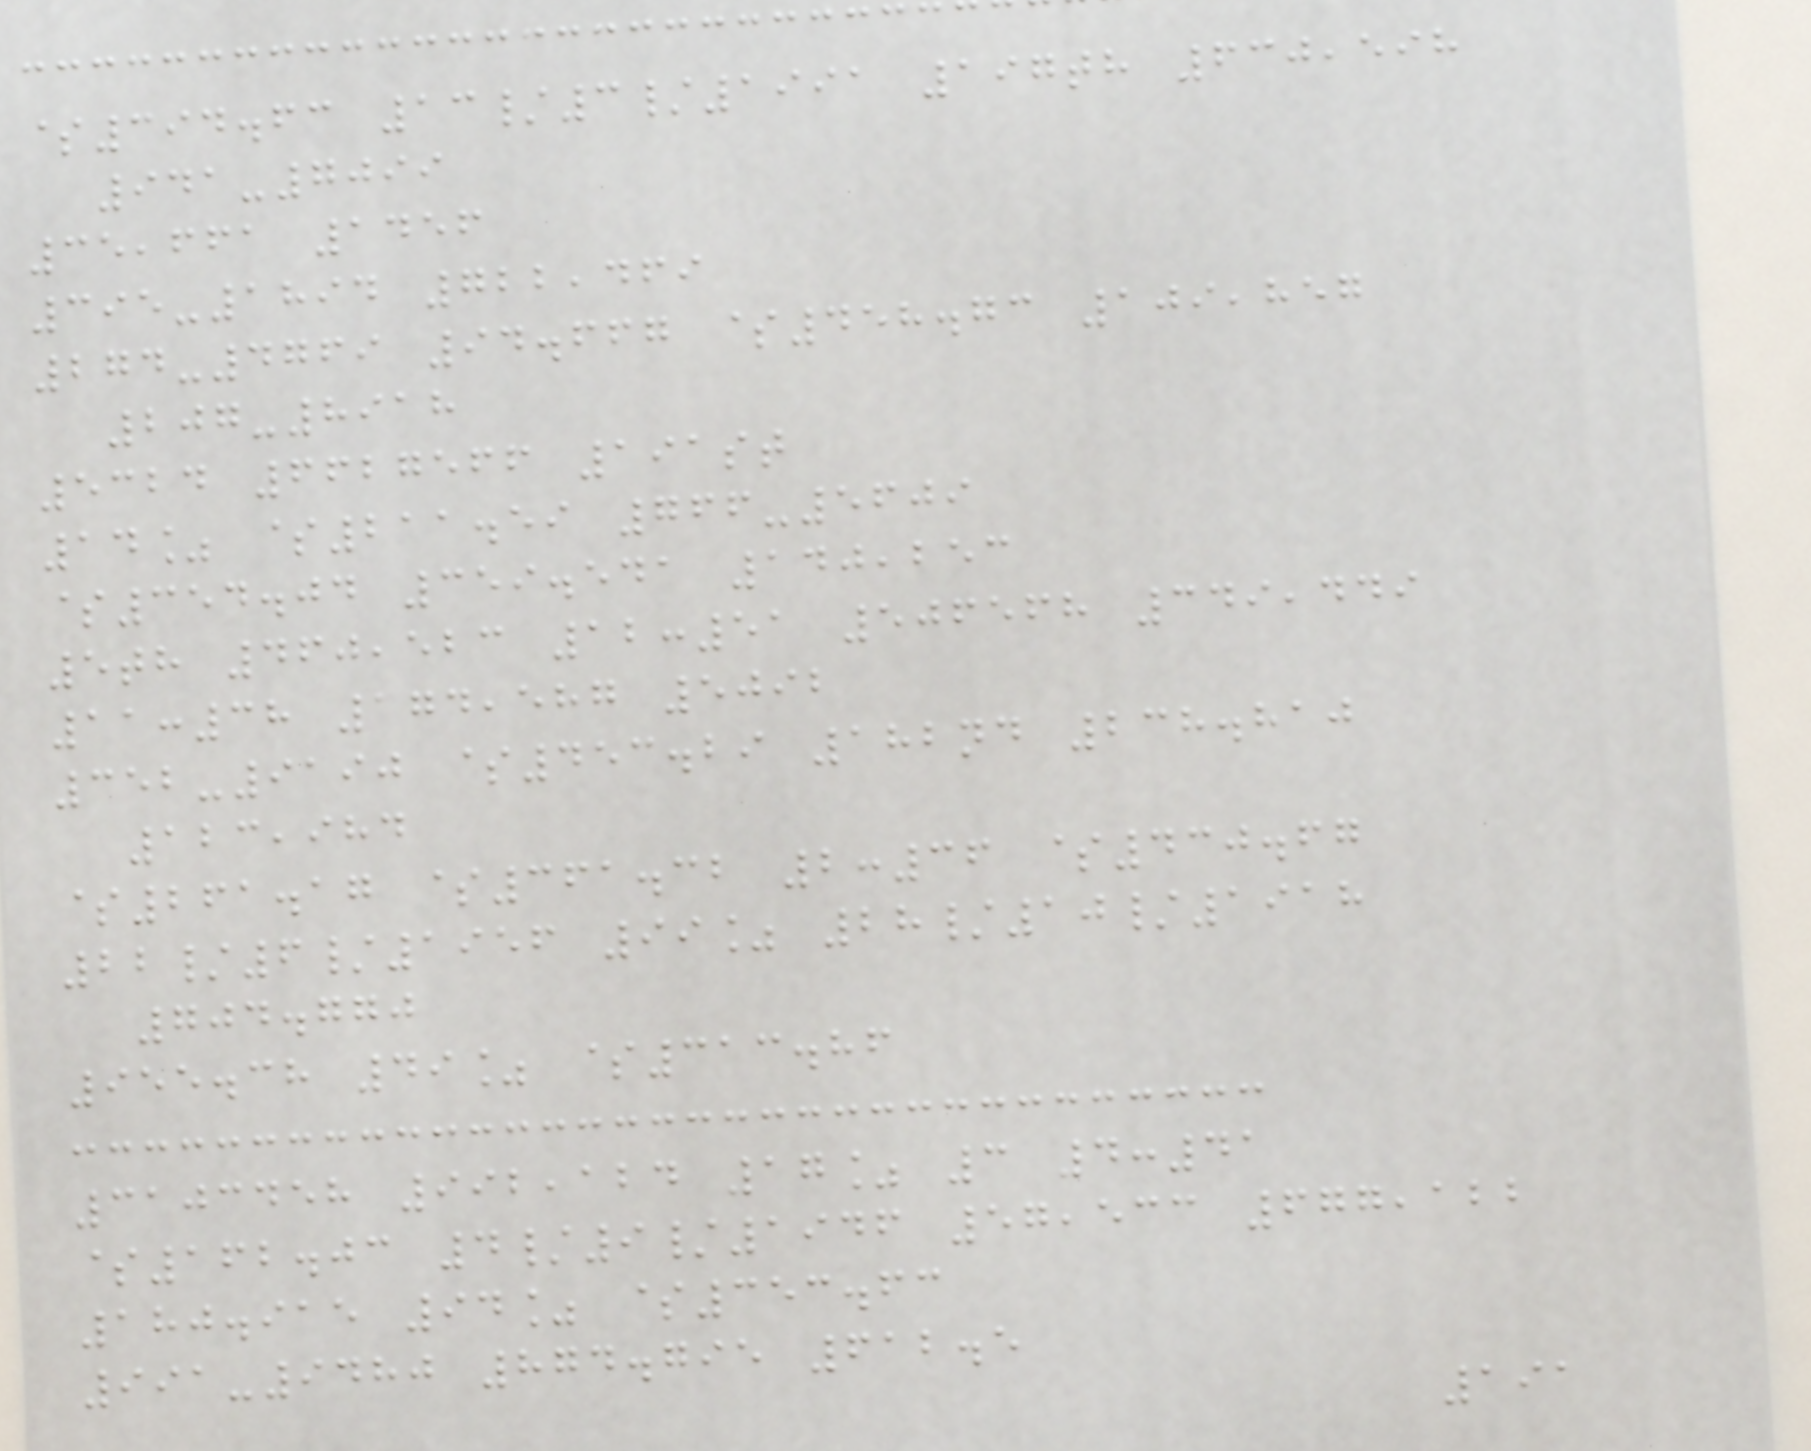$394.63 13/3/1991 197th 630,598
941-7099
35,661 1456
395-1894 722,469
274-4769 94.667 $458.73 109,857
207-8918
5324 6627566 191st
14% $211.59 766-5609
$354.04 359.541 140,253
5th 460,523 12:51 506568 349,449
11:38 174,587 5092
352-9190 $453.29 182nd 238.810
123,984
$261.17 $361.32 2:36 $430.67
22/6/1956 99% 28/10/1918
704.770
955.38 49% $313.86
3103458 992,124 17% 3 4:41
$162.03 4/9/1946 57,533 677,122
180.915 94% $353.63
991-9480 874.795 612.5
191
